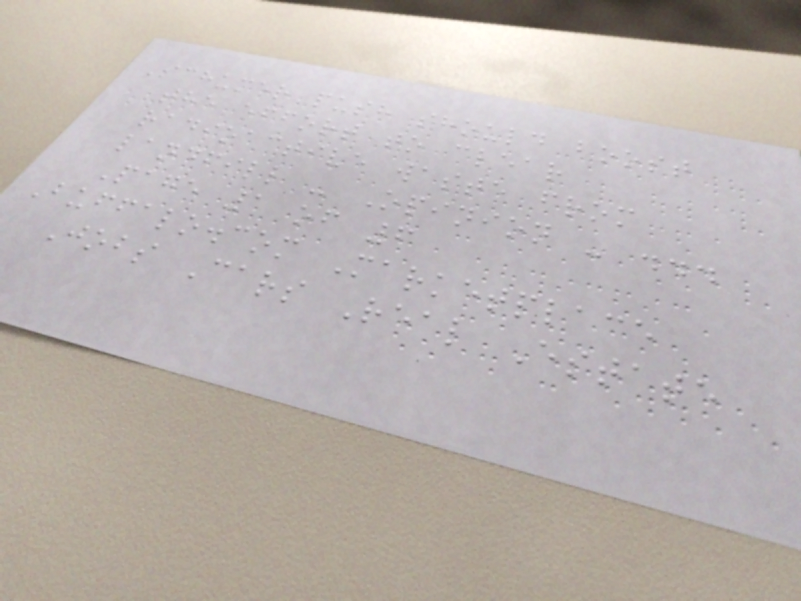Schumer push should boost
the effort to clear
radioactive waste from
landfill - Opinion - ...
Page 1 of 6
Buffalo.com Marketplace
Jobs Cars Real Estate
